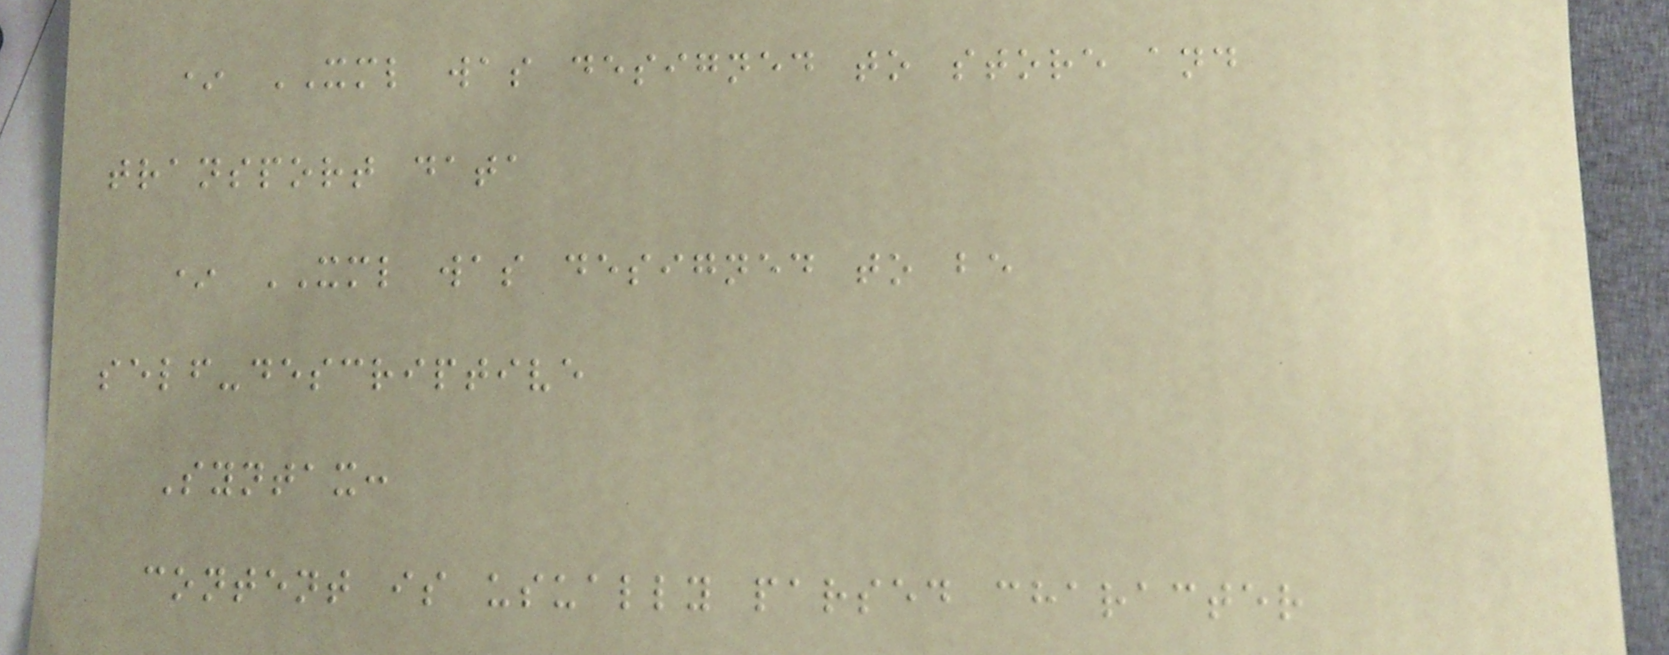* XML was designed to store and
transport data
* XML was designed to be
self-descriptive
Syntax:
content is usually parsed character
